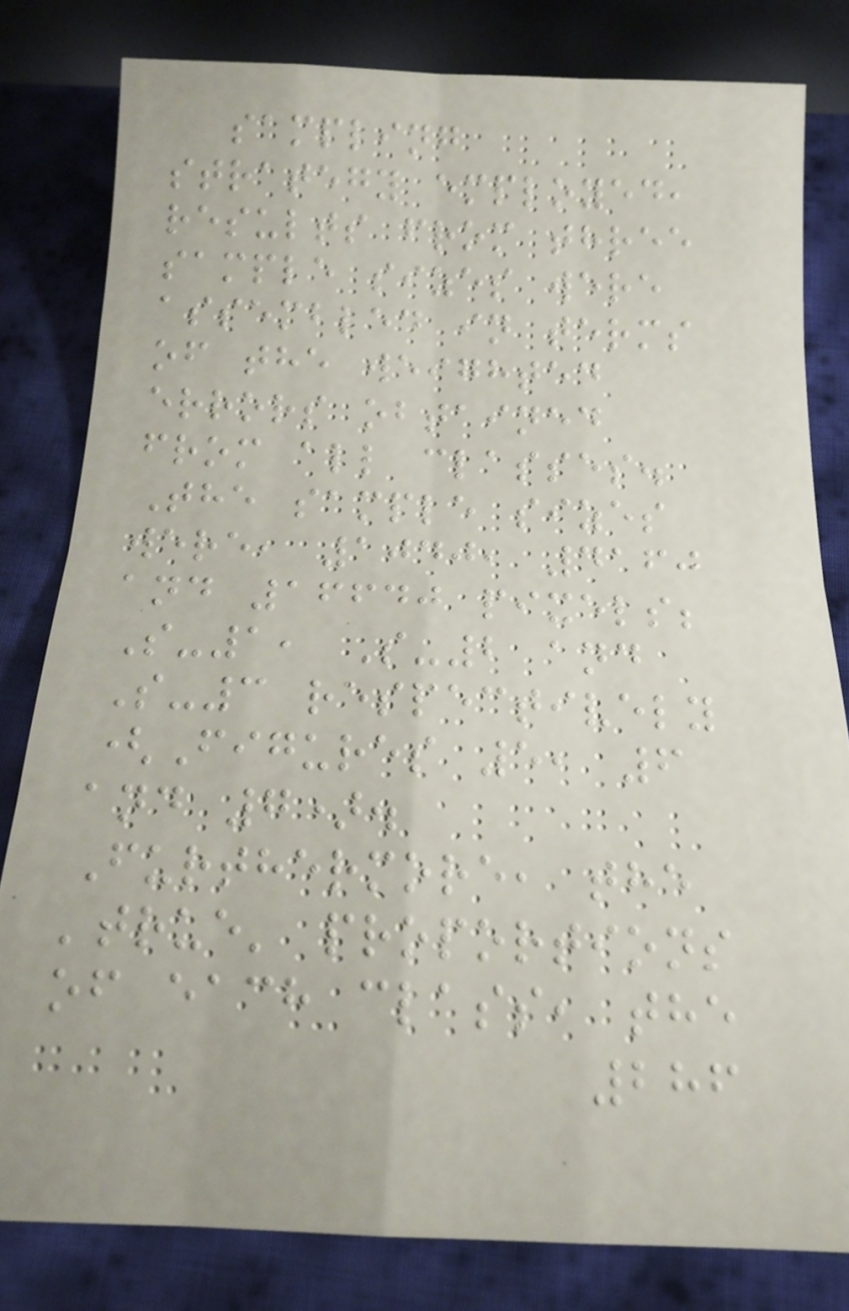sampling
strategy employed,
results from three
sample sizes were
assembled in terms
of the weighted
errors obtained
from all classes.
The sample sizes
were, 1040, 4160
and 16640 pixels;
S-1, S-2 and
S-3 respectively
(Figures 5, 6
and 7).
Furthermore, the
'true' proportions
of each class, the
286
